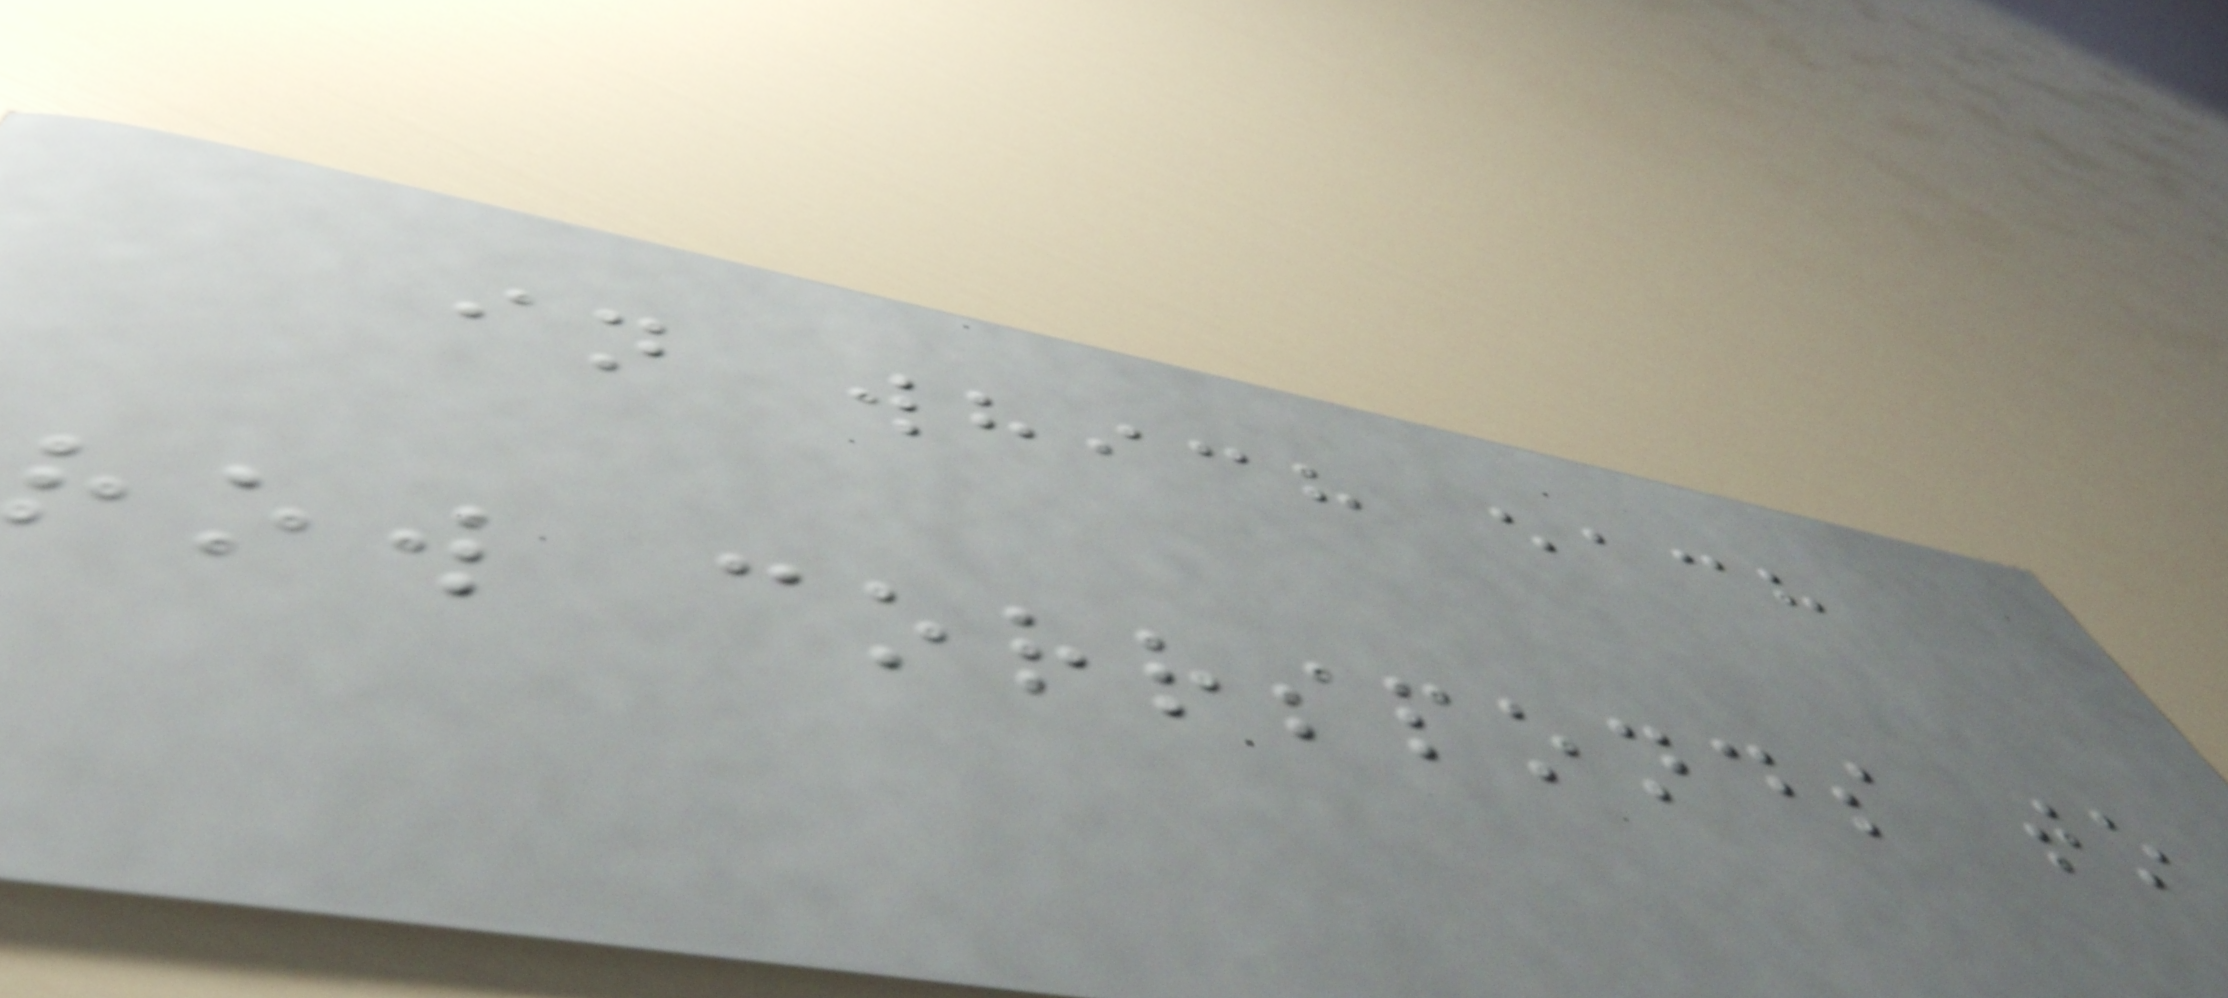in which each
row corrsponds to
